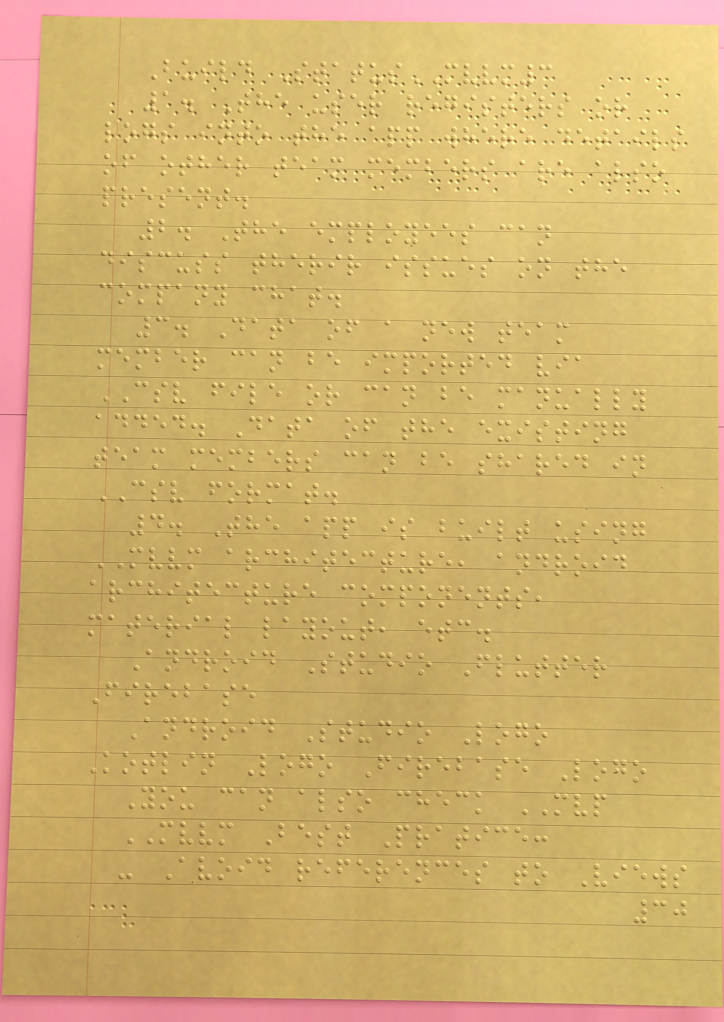Build StatusMVVM3
1. The user registers or
logs into the app where details
of other team members are also
present.
2. The employees can
discuss therir issues on the
company chat.
3. Data of a new team
member can be imported via
CSV file or can be manually
added. Data of the existing
team members can be shared in
CSV format.
4. The app is built using
MVVM architecture, android
architecture components,
material layout, etc.
Android Studio Flutter
Firebase
Android Studio Logo
Kotlin Logo Firebase Logo
You can also check MVP
MVVM Best Pratice:
- Avoid references to Views
30
